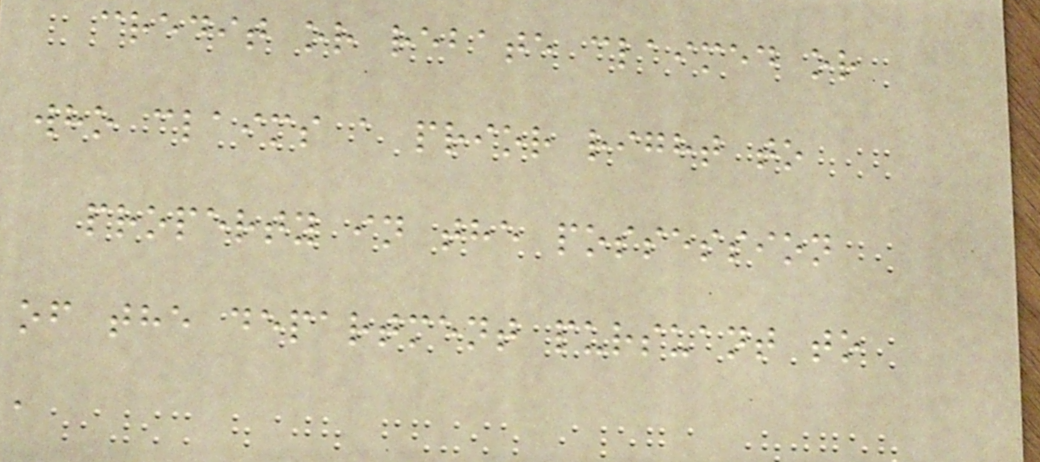credit or rebate claimed or
who claims a prior right to
property in the possession
of the department pursuant to
a
